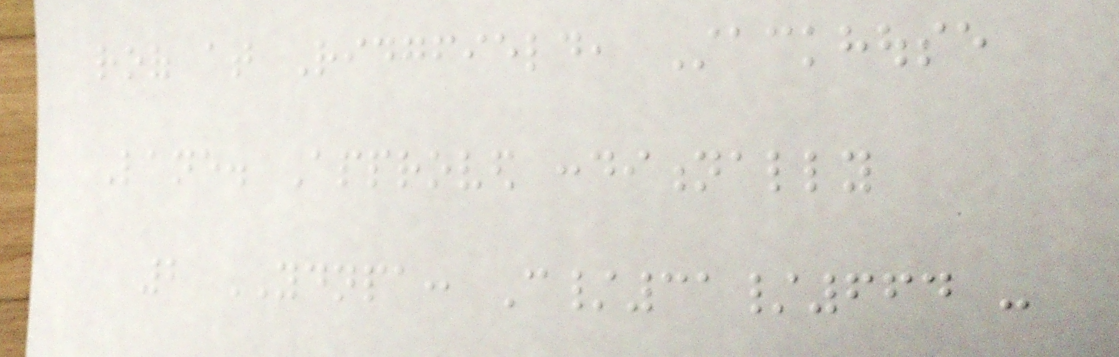roof at Ridgfield, Stackhouse
Lane. Approved conditionally
2 YDNPA: C/31/664 -
